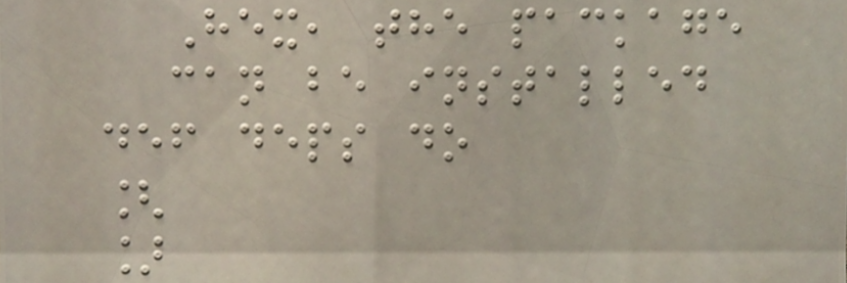Hex, the package
can be installed
def deps do
[
]
